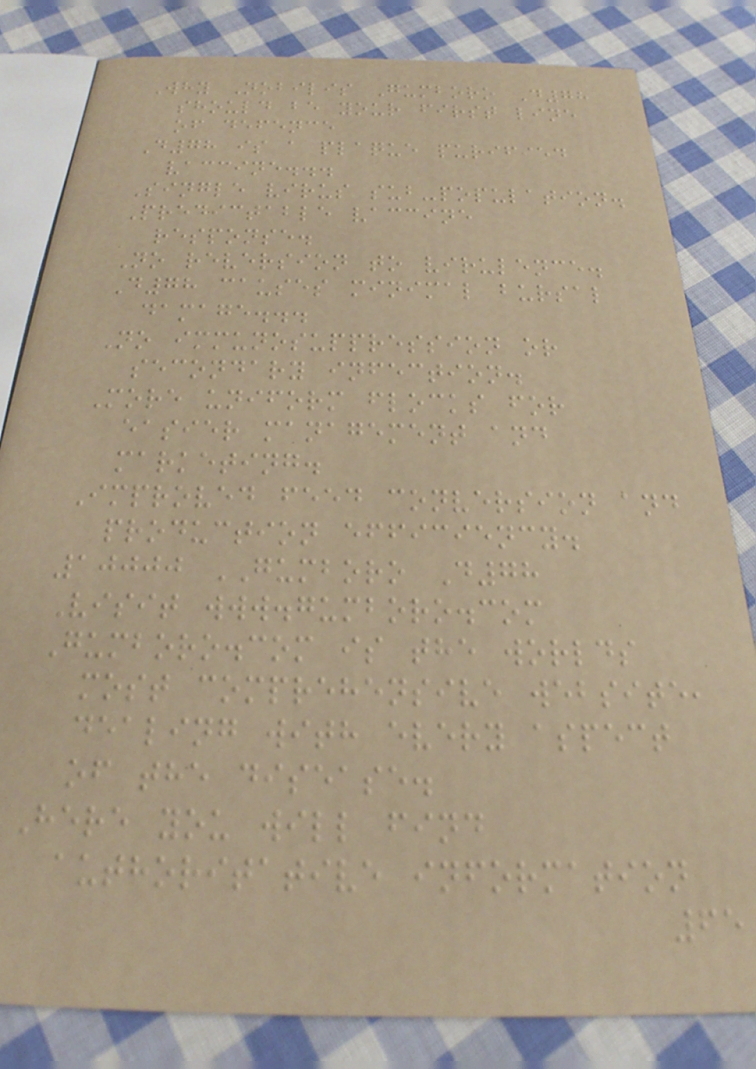Why Nobilis Gumboro D78
should be your first line
of defence
D78 is a plaque purified
vaccine...
Single virus sub-population.
Predictable vaccine
response.
No reversion to virulence.
D78 causes minimal bursal
damage...
No immunosuppression or
secondary infection.
More uniform flocks for
easier management and
marketing.
Improved feed conversion and
production efficiency.
10000 GUMBORO D78
Visit www.gumboro.com
Gumboro.com is the worlds
most comprehensive website,
dealing with every aspect
of the disease.
Here you will find
authoritative information
65
